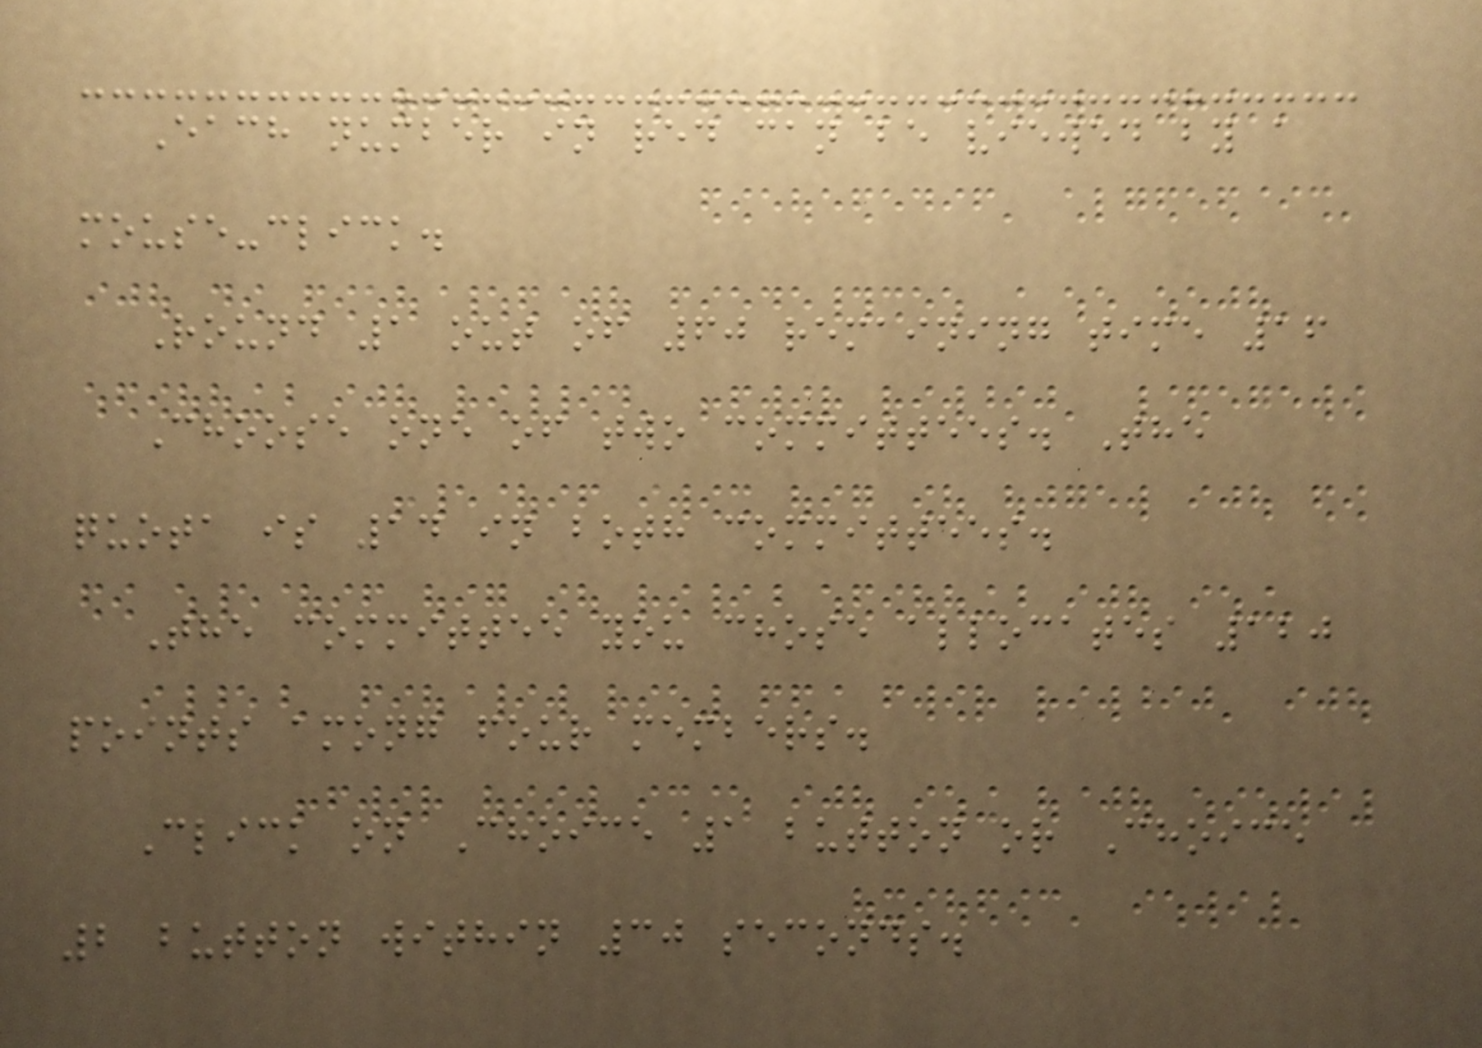Each number in red can be viewed by a
mouse-click.
Round 1 out of 60 remaining time 16
Choose one of two committees. The
quota is 14 in both committees.
The committee you chose allocates 120
points among four members.
Click on Choice 1 button or Choice
2 button within 30 seconds.
